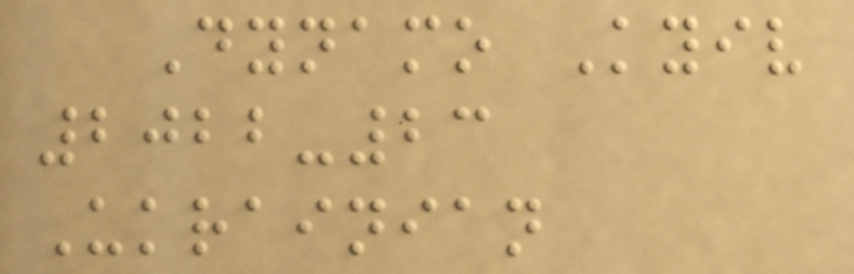Dynamo Kyiv
2022-23
Ukrainian
